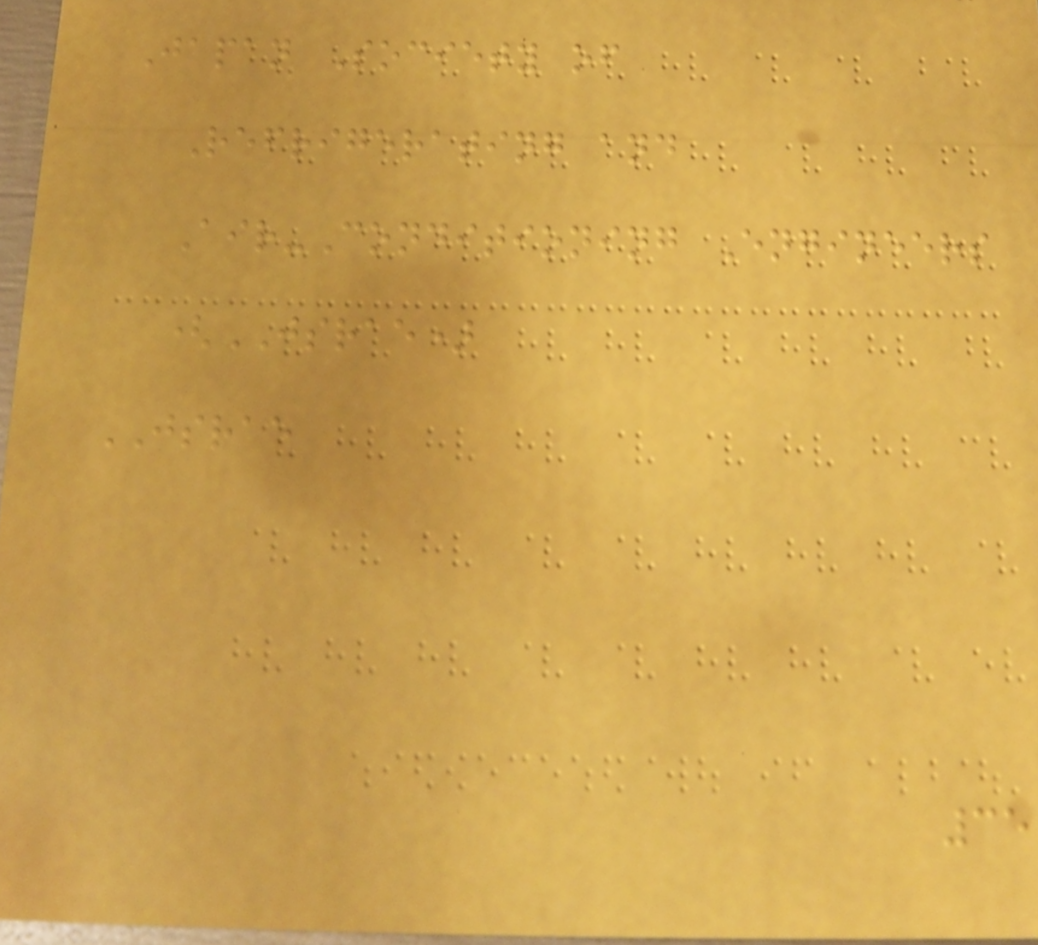Japan Society of
Refrigerating and
Air-Conditioning Engineers
(JSRAE)
JSRAE
35
